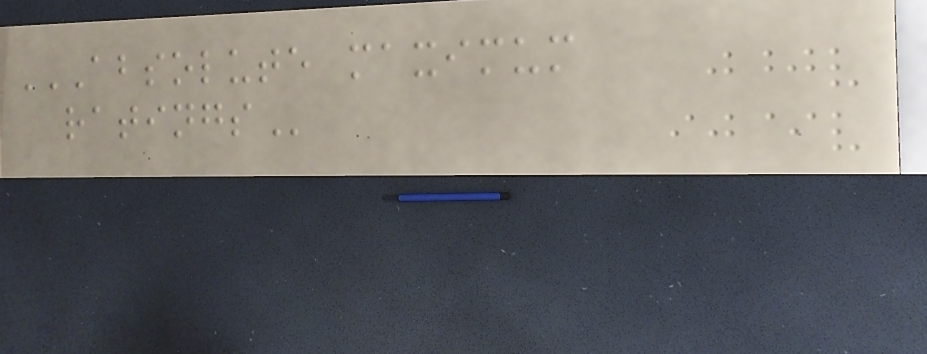ABSOLUTE MAXIMUM
RATINGS
